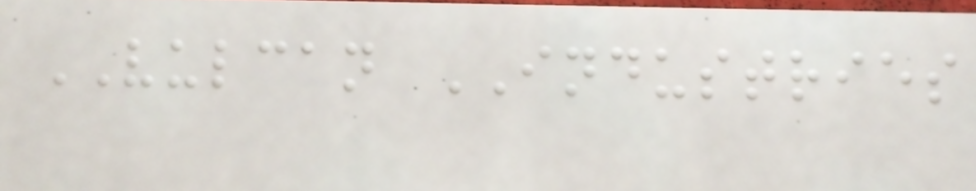VULCAN INDUSTRIES
